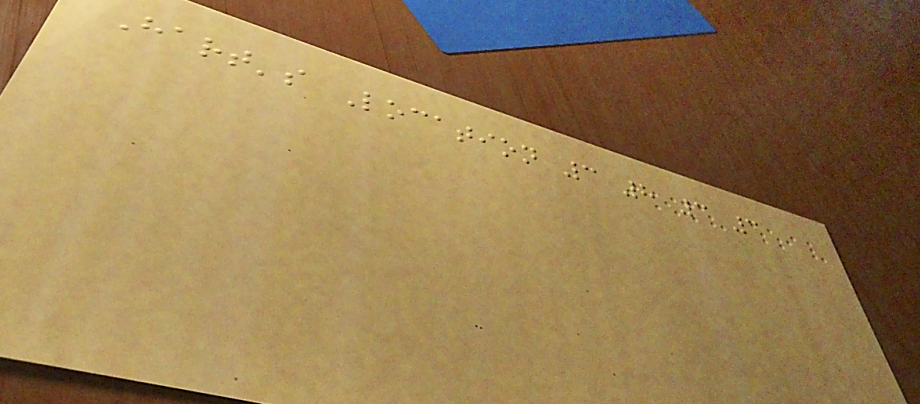Hart's Location 3 8 3 3
